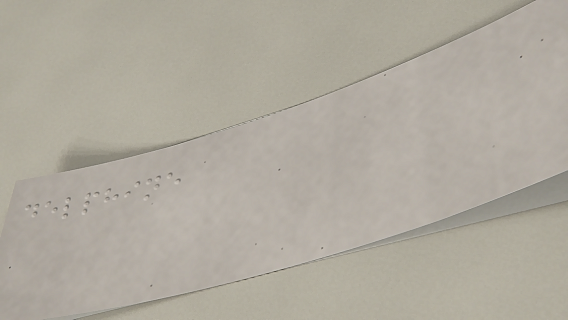delphine
